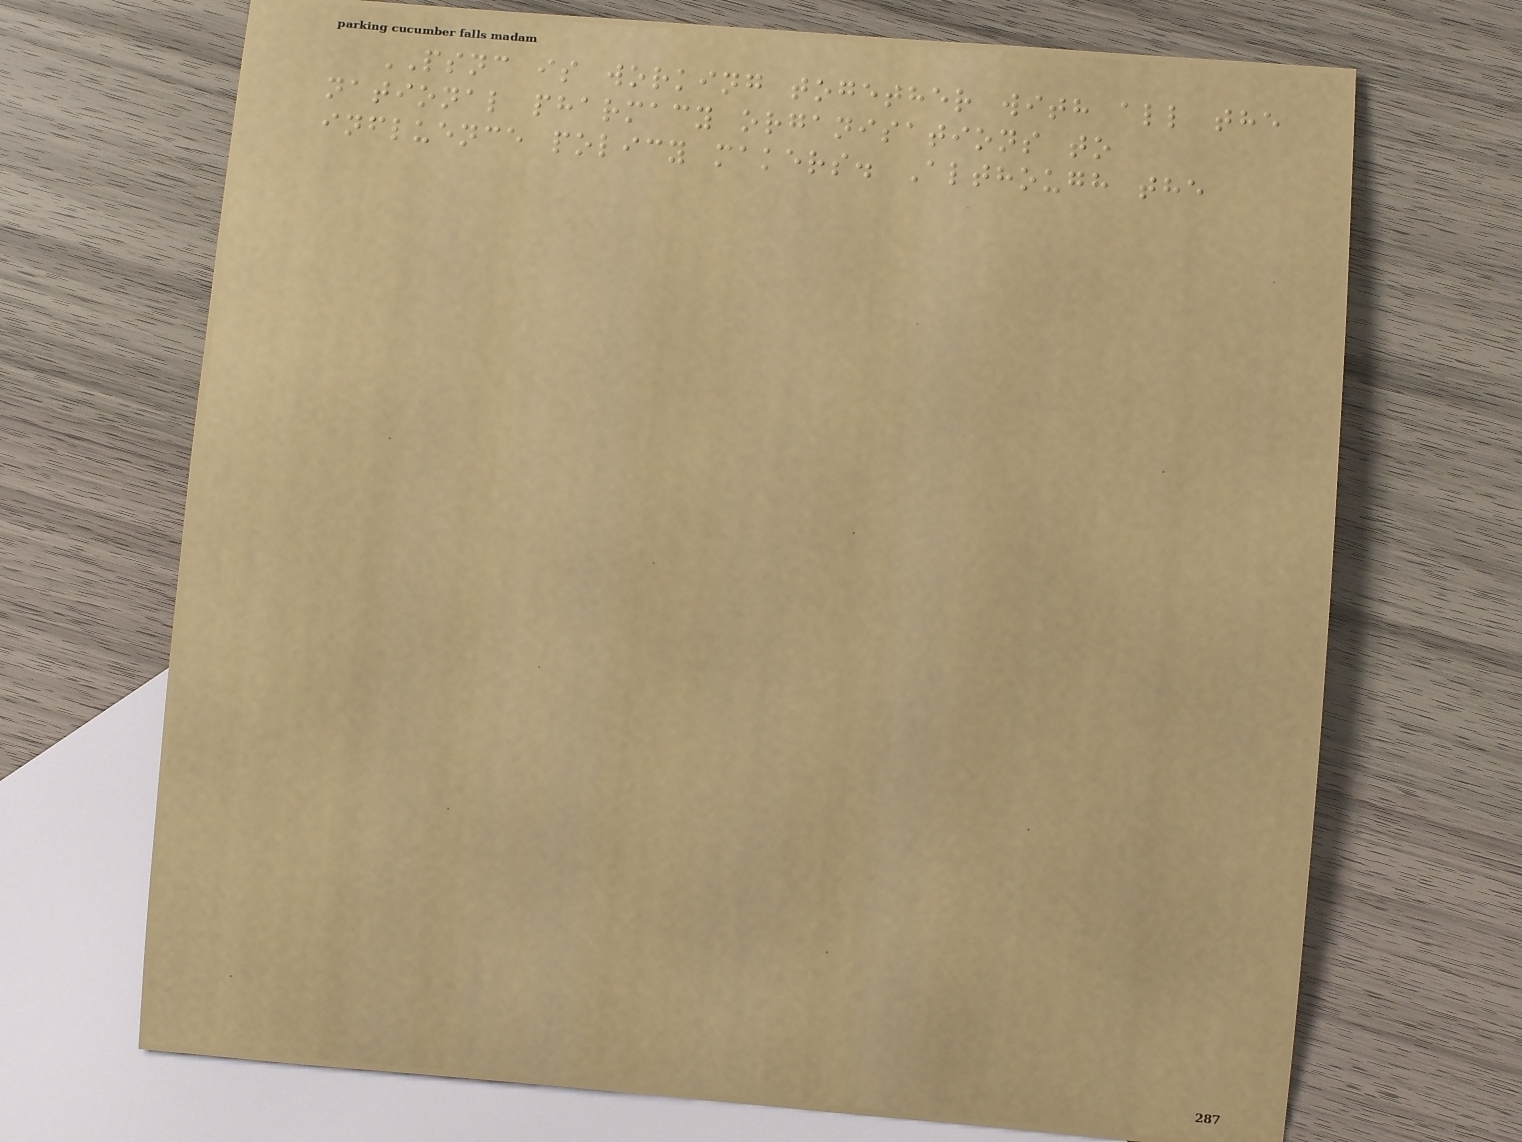PSNC is working together with all the
national pharmacy organisations to
influence policy makers. Although the
